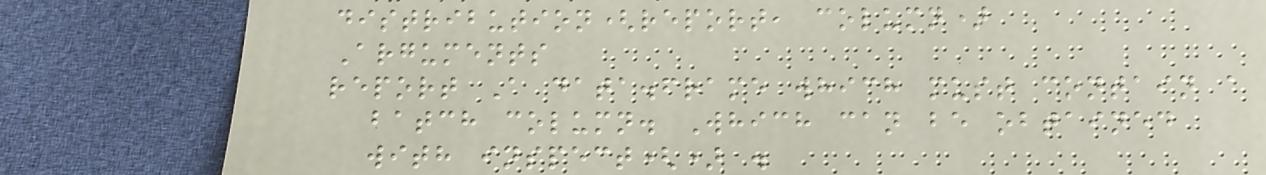distribution(report, column)
Arguments
report A data.frame which must contain a
batch column. Which can be obtained
with inspect() .
